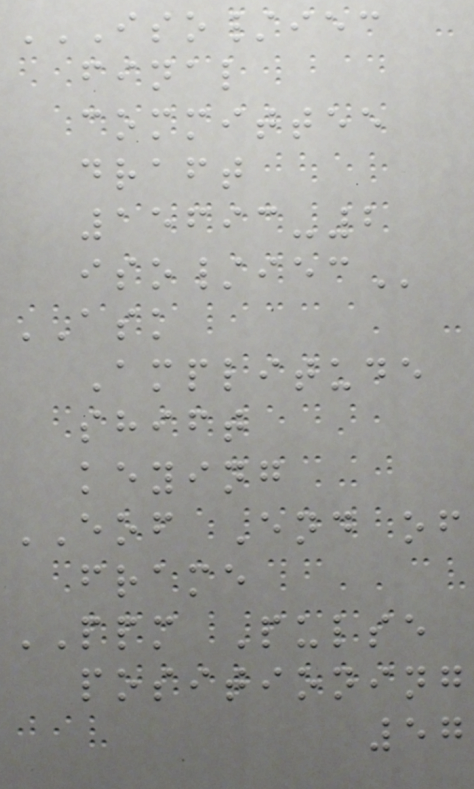ISO/IEC
FINAL
COMMITTEE
DRAFT
15693-2
ISO/IEC
ASK
Amplitude
shift
keying
EOF End of
frame
PPM Pulse
positioning
57
